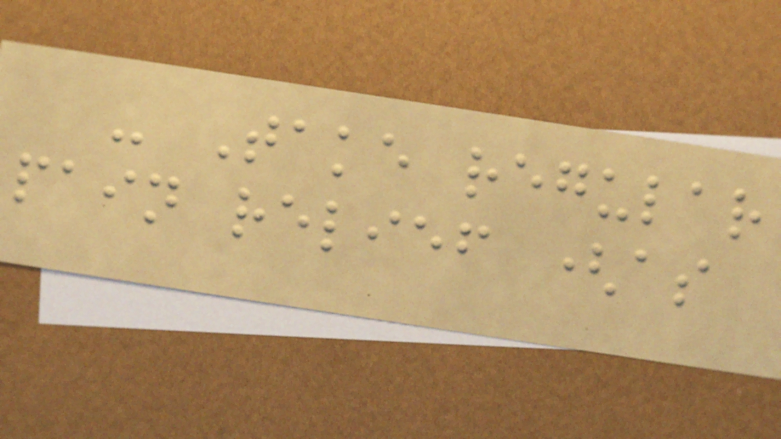- Take regular
pain relief (as
